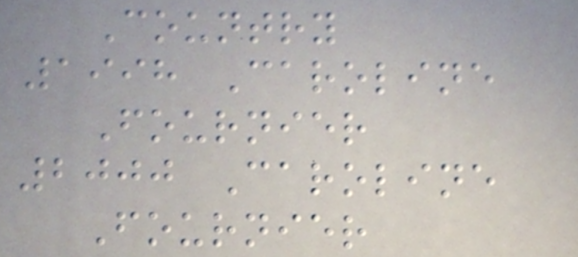Country
1998 Caroline
Fournier
2000 Caroline
Fournier
